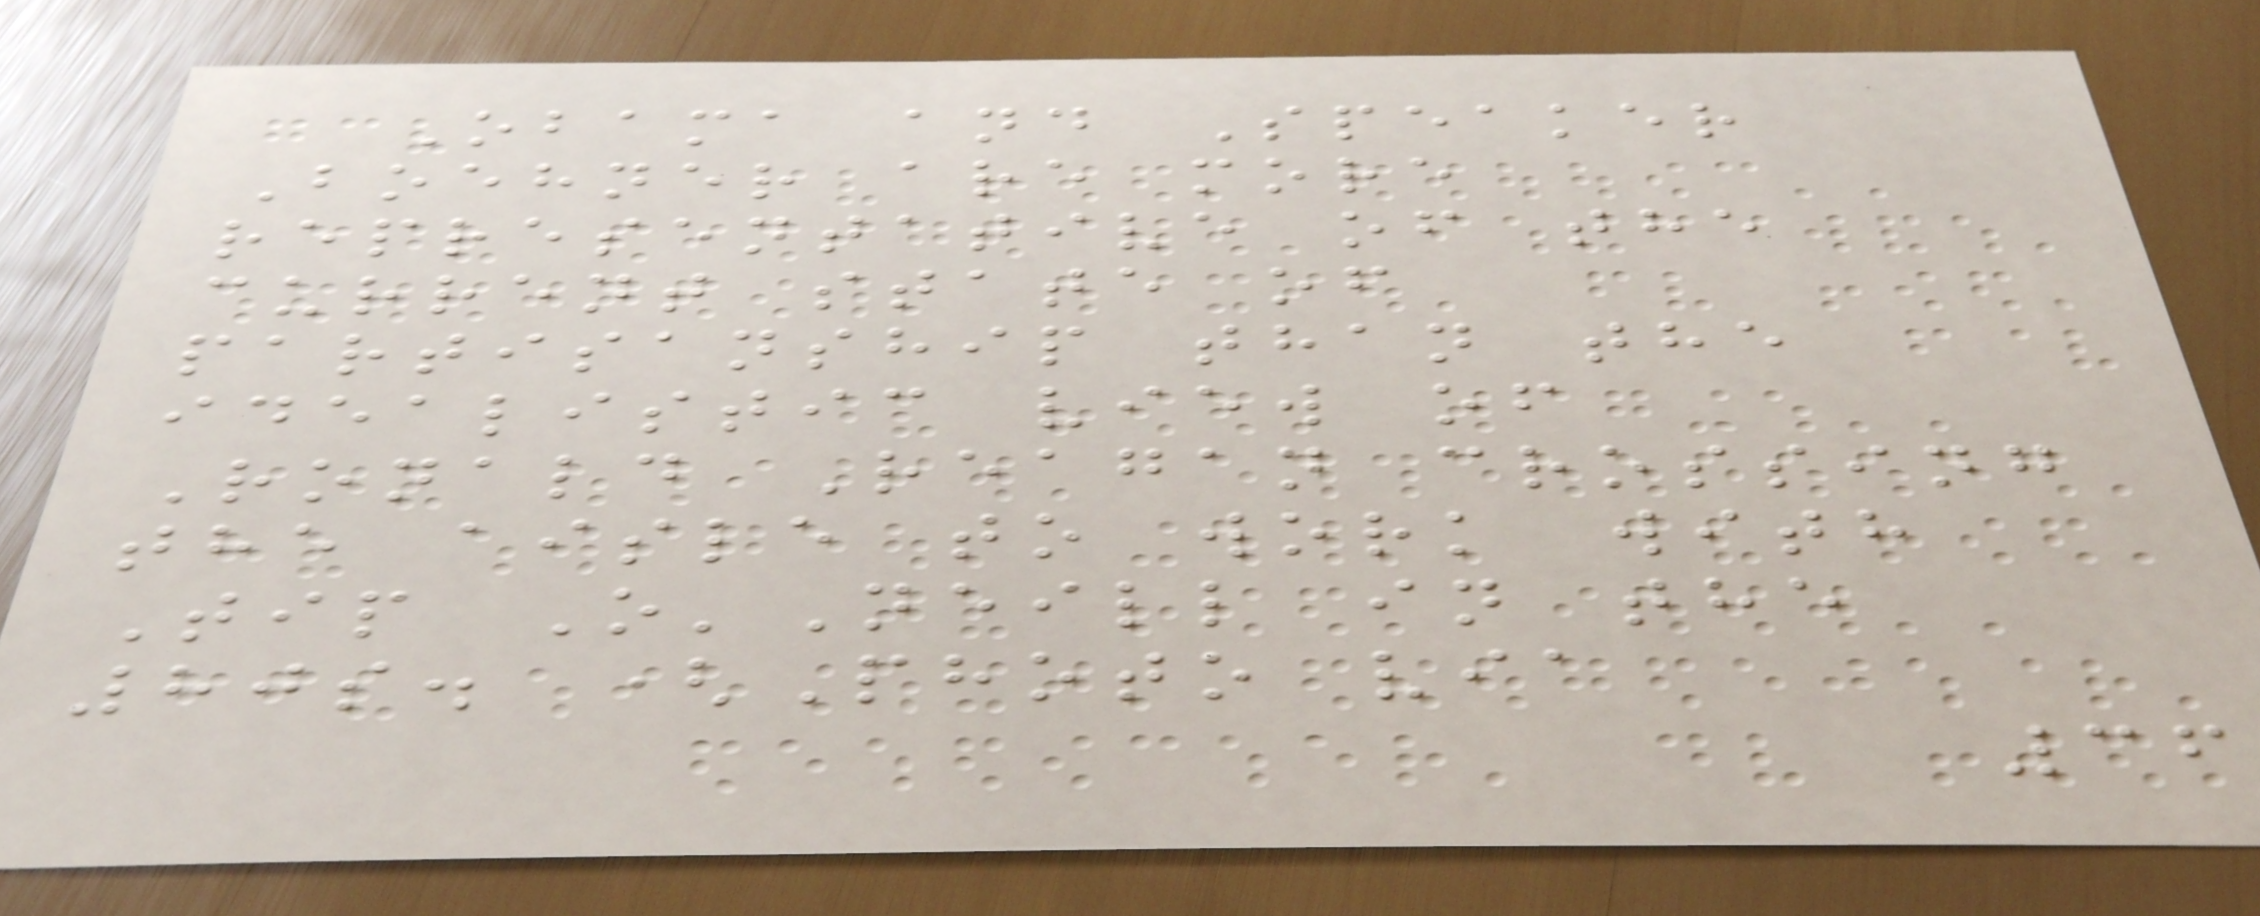Obama and Speaker
Boehner are more
representative of the
current state of
partisanship than the
idealistic view of
Ronald Reagan crossing
the aisle to work with
Tip O'Neill in the
80s. (Photo via
36
